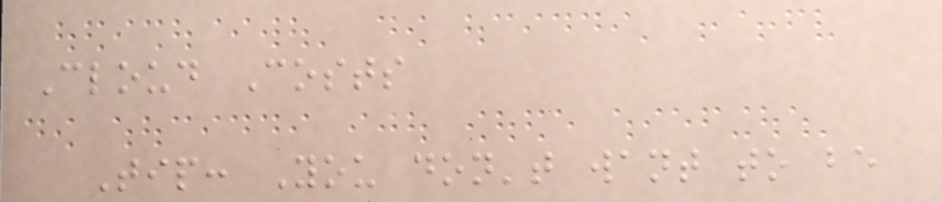Cloud Costs
Tip: You don't want to be
